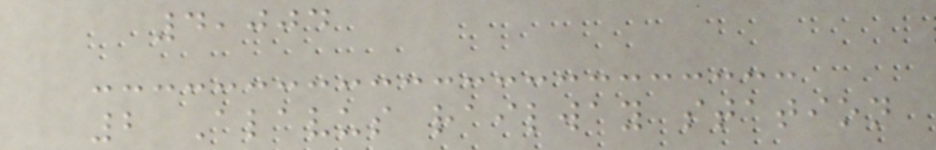4,004
2 Alavus railway station
